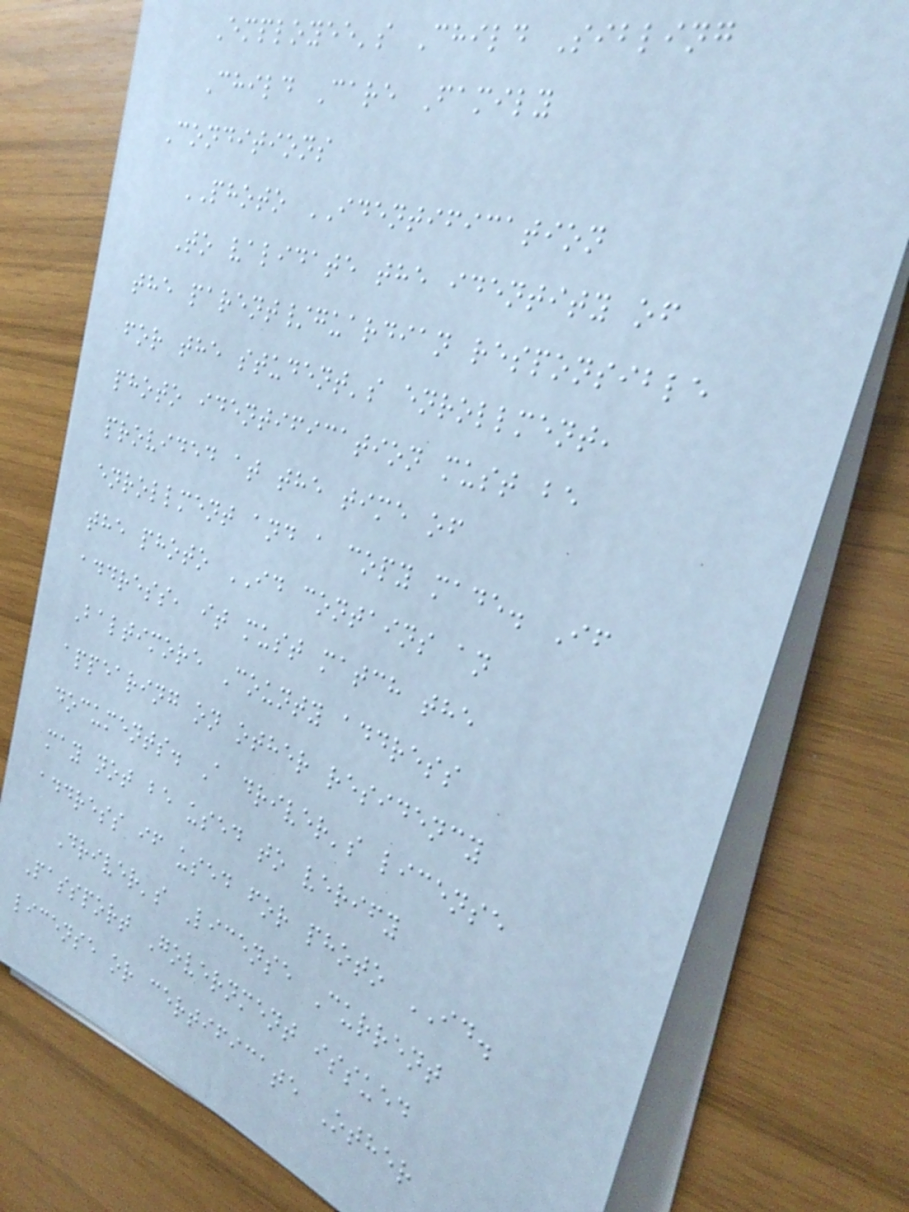Employee's Child Sibling
Child Care Family
Conditions
PHOTO IDENTIFICATION
To validate the identity of
the parent/guardian responsible
for the student's enrollment,
photo identification must be
provided at the time of
enrollment and a copy made. If
the photo ID contains an
address, it must match the
Baltimore County address
appearing on other residency
documents. A driver's license
may not be used to verify
address if used for photo ID.
Driver's License Current
Passport Government issued
license or certificate Other
